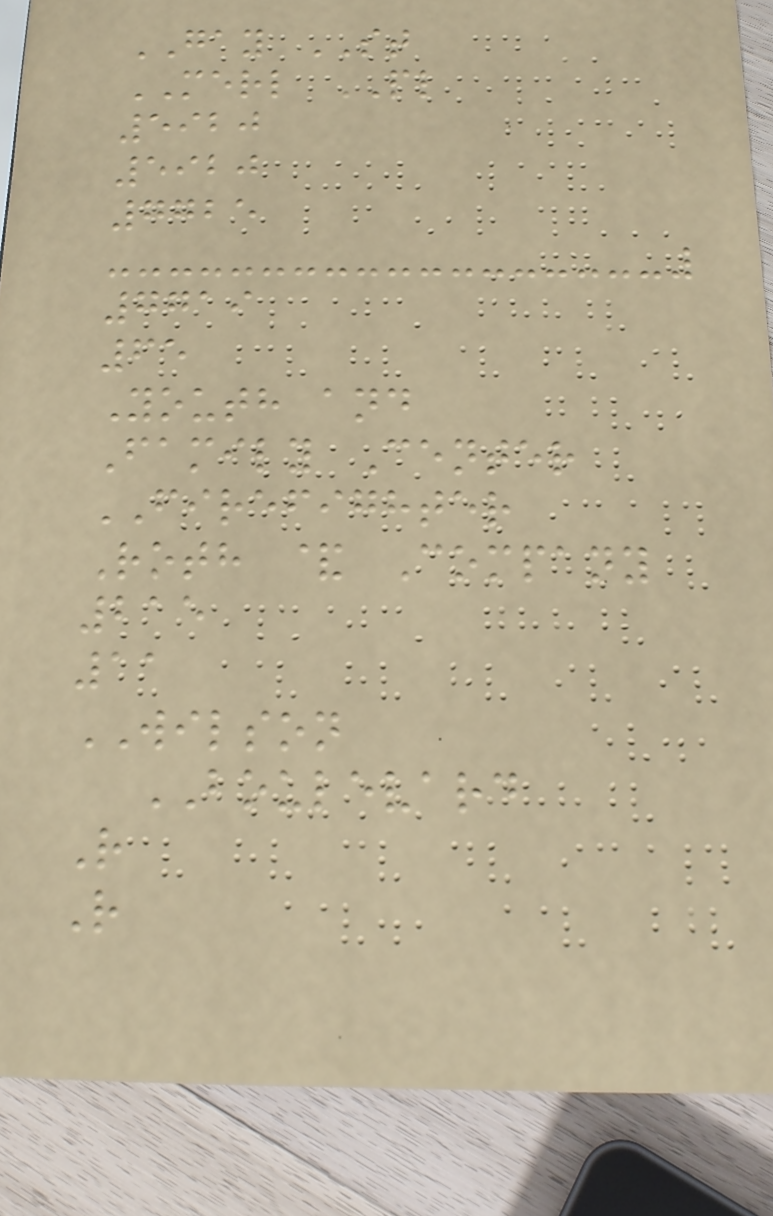GAY ST
MERL PL
5920
5920
7725
7719
65
Youth and
Family Center
FIREFIGHTER
Roth & Company
215
11
WILSON
BOULEVARD
R
R
